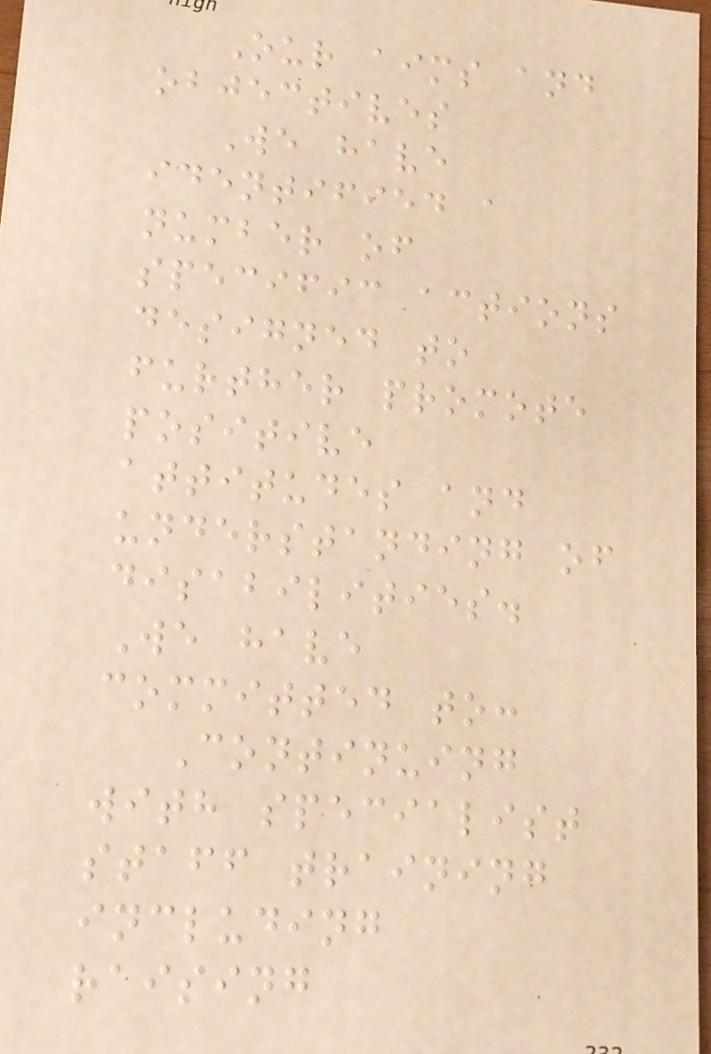Our aims and
objectives
We have
identified a
number of
specific actions
designed to
further promote
positive
attitudes and
understanding of
disabilities.
We have
committed to:
Continuing
with specialist
staff training
including
raising
